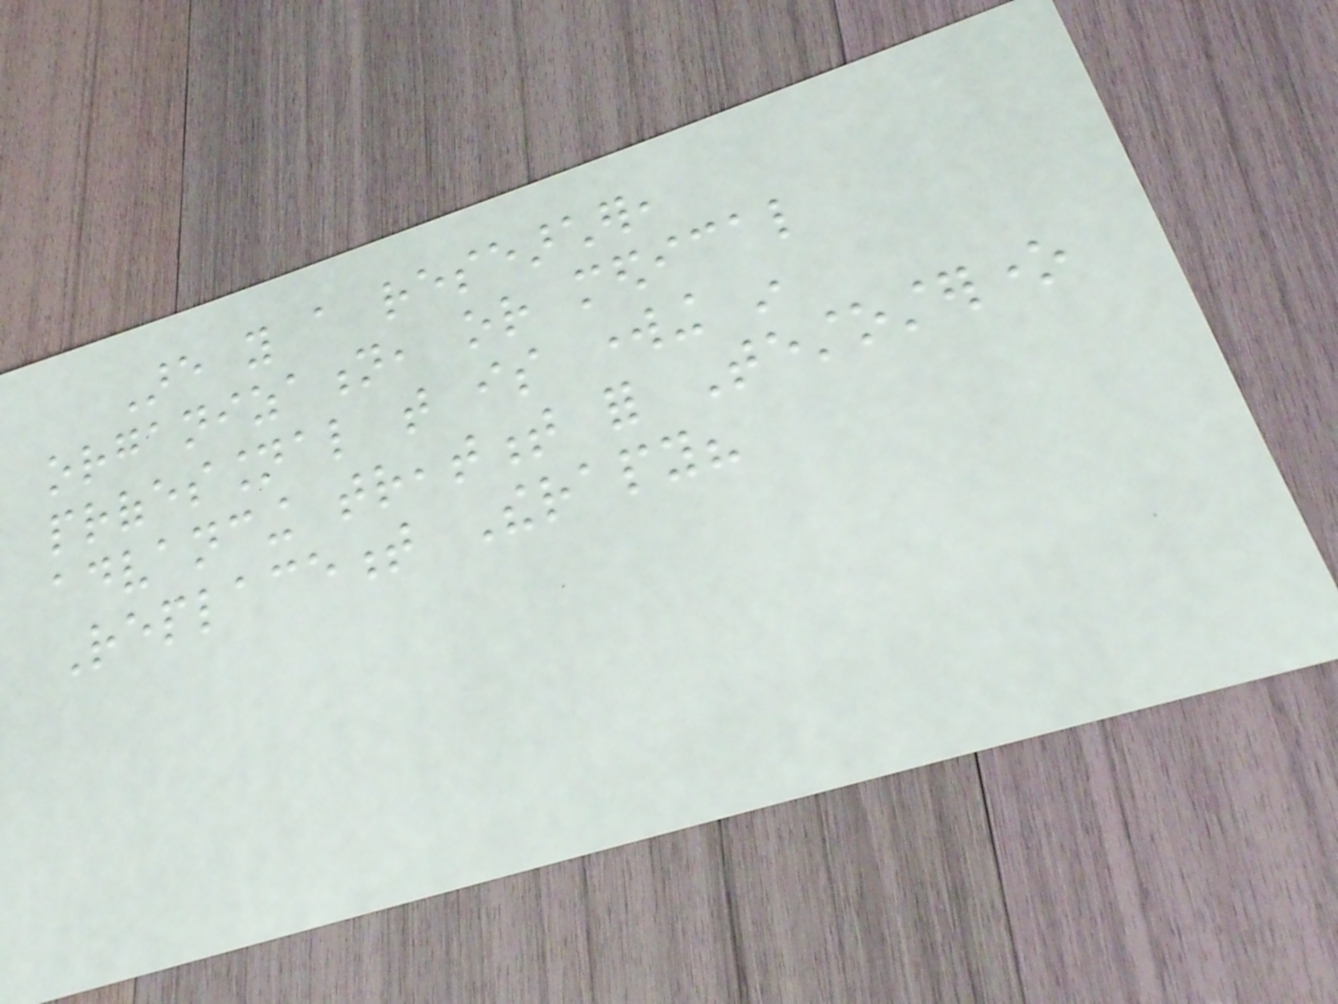Are you a researcher,
organization, or medical
professional that is working in
advancing treatment for Testosterone
Replacement Therapy?
